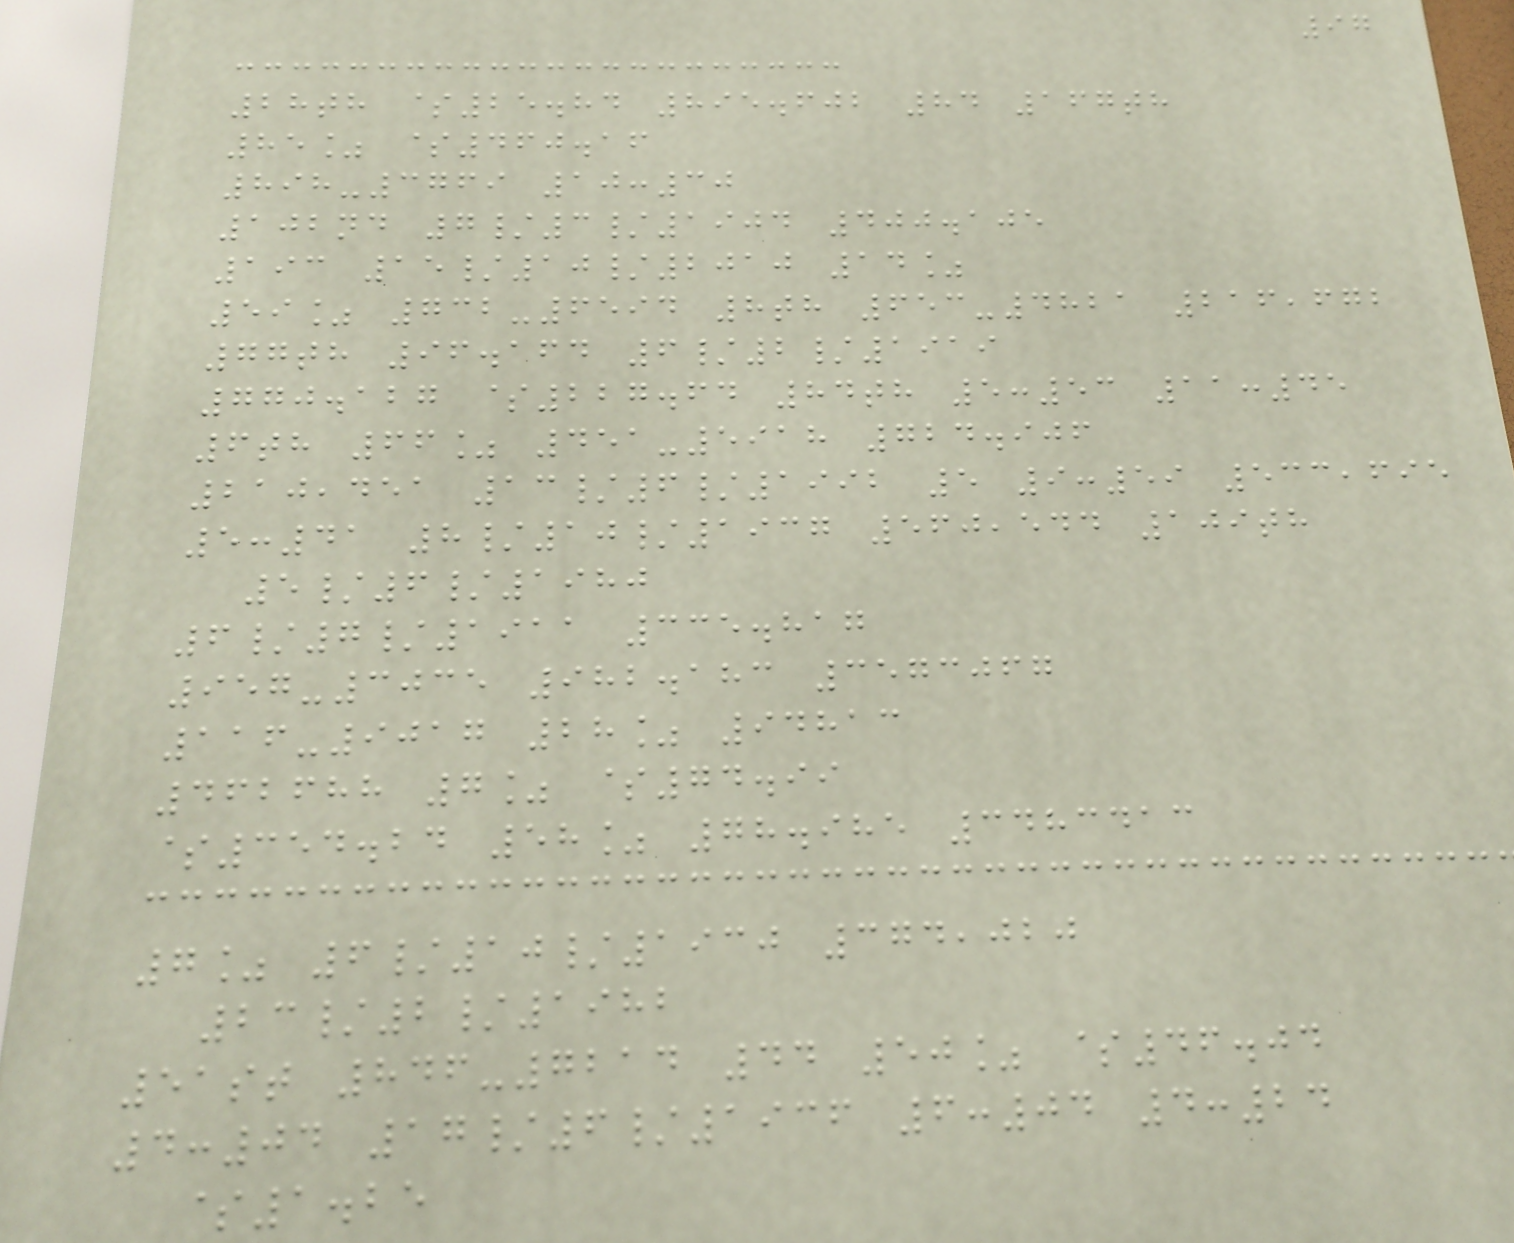97
28th $25.84 895.602 84 167th
85% $460.16
898-3769 10:30
102nd 7/3/1904 400.105
193 15/10/2010 14%
59% 732-6594 8th 653-4821 216,672
77th 96.164 6/2/1919
770.127 $227.64 84th 5:53 11:45
6th 66% 451-5918 724.906
210,451 13/6/1992 5 9:59 533,695
5:41 8/10/1937 560,544 109th
5/6/1980
6/7/1911 335.817
957-3035 982.183 3573067
116-9017 28% 94813
462688 7% $74.99
$354.24 58% 78.985 3483413
7% 6/10/1930 374,020
23/2/1982
51st 846-7214 44 50% $46.04
4:04 17/6/1936 6:04 4:24
$1.25
